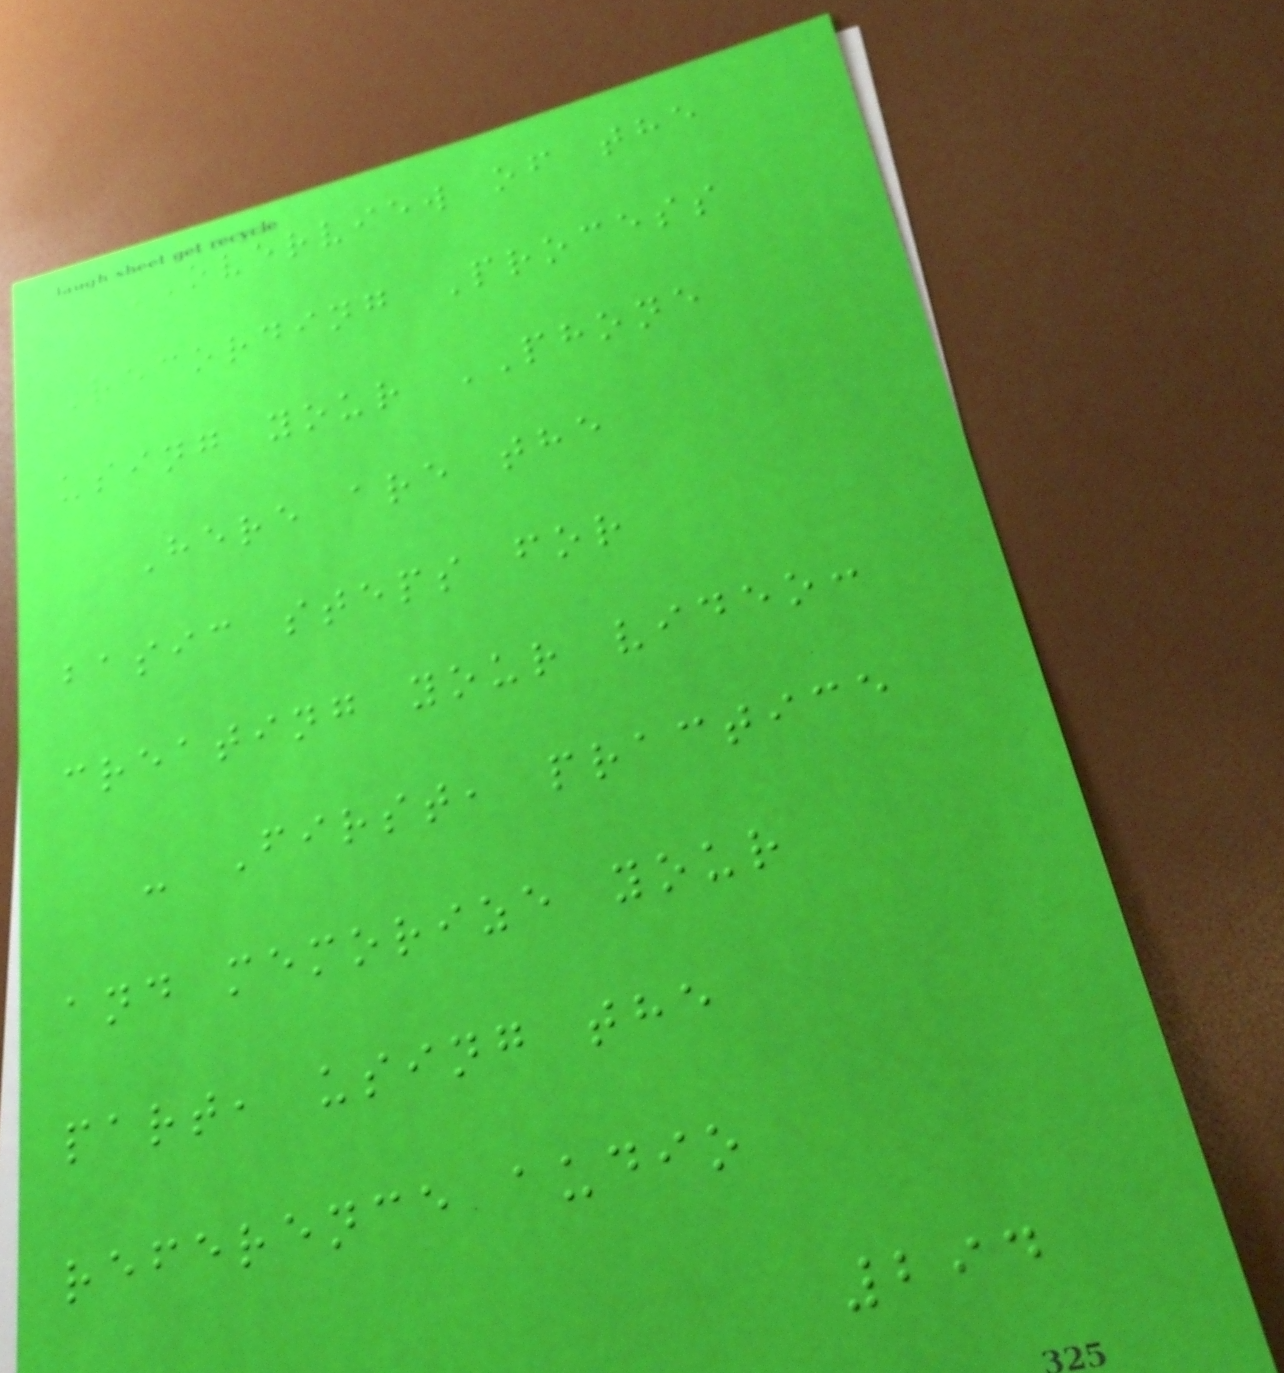OVERVIEW of the
Recording Process
using your PHONE
Here are the
basic steps for
creating your video:
- First, practice
and memorize your
part, using the
reference audio
294
